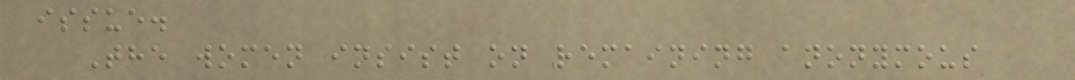issue.
The women insist on remaining anonymous
